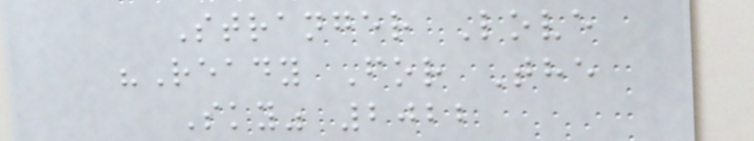Stranger Love
"Ready For The
Sky" 2022
